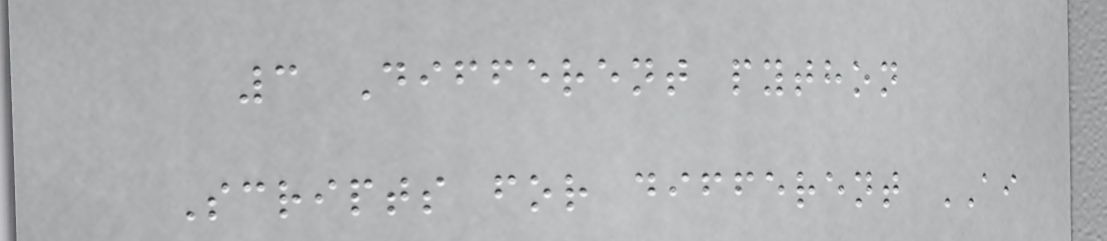3 Different python
Scripts for different AI
